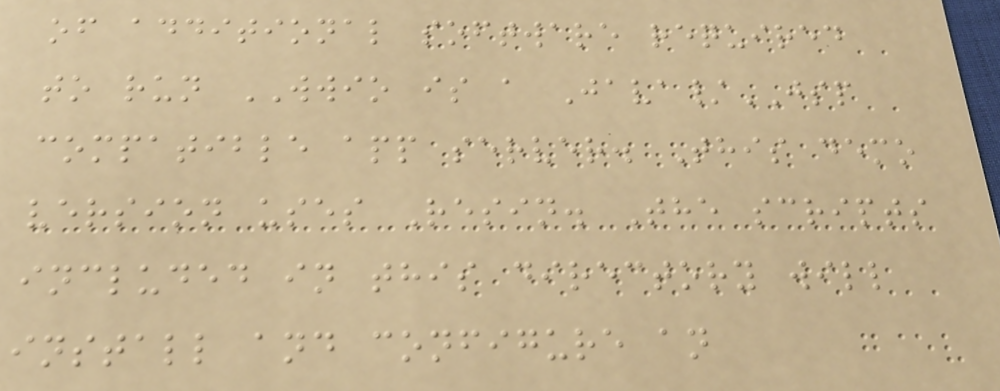of additional software required
to run WWIO is a Java/JSP
compatible app server. This demo
version uses Resin. The scripts
included in this directory will
install and configure an
